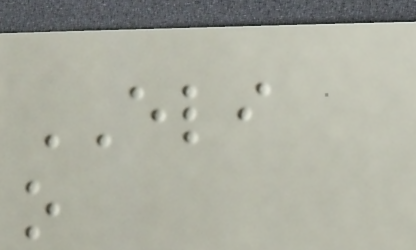ELI
o
